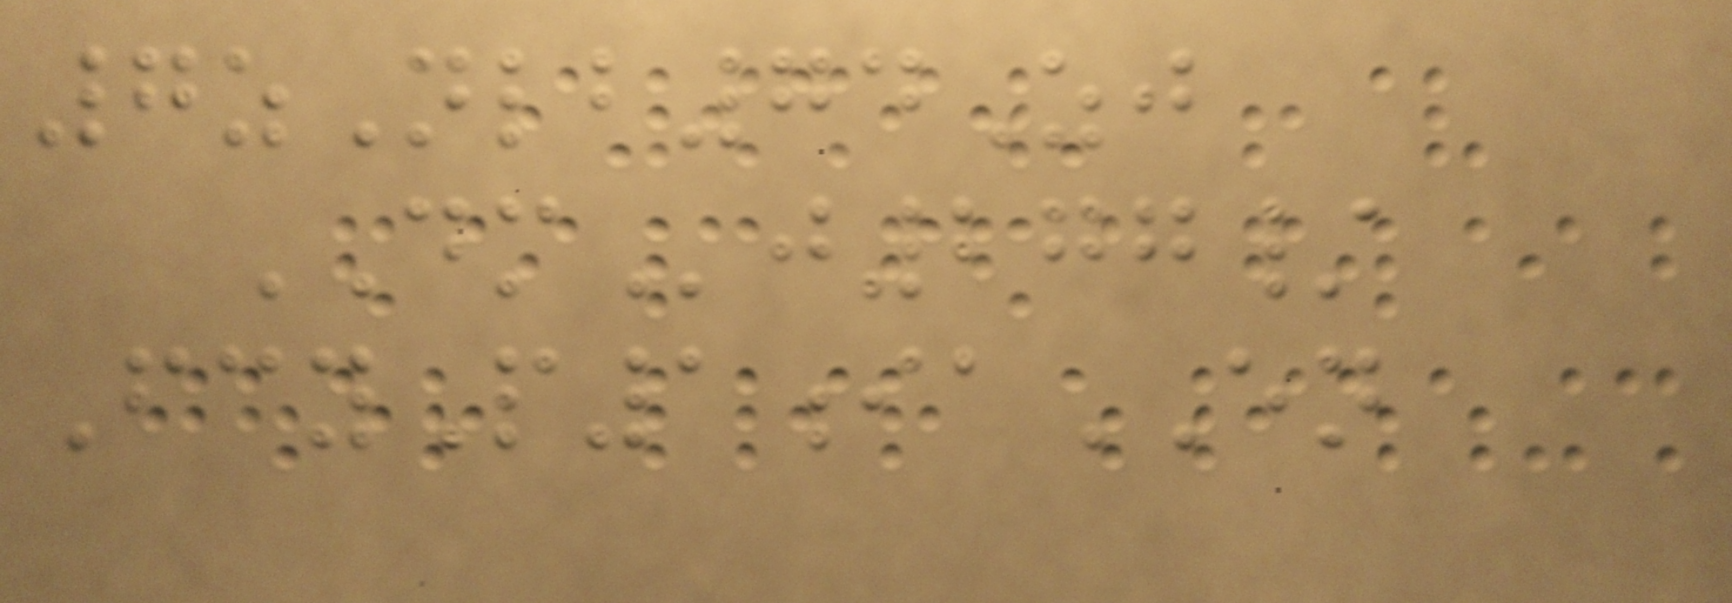7zNlb74Zj
DMj277/
FcyP1iaEN
